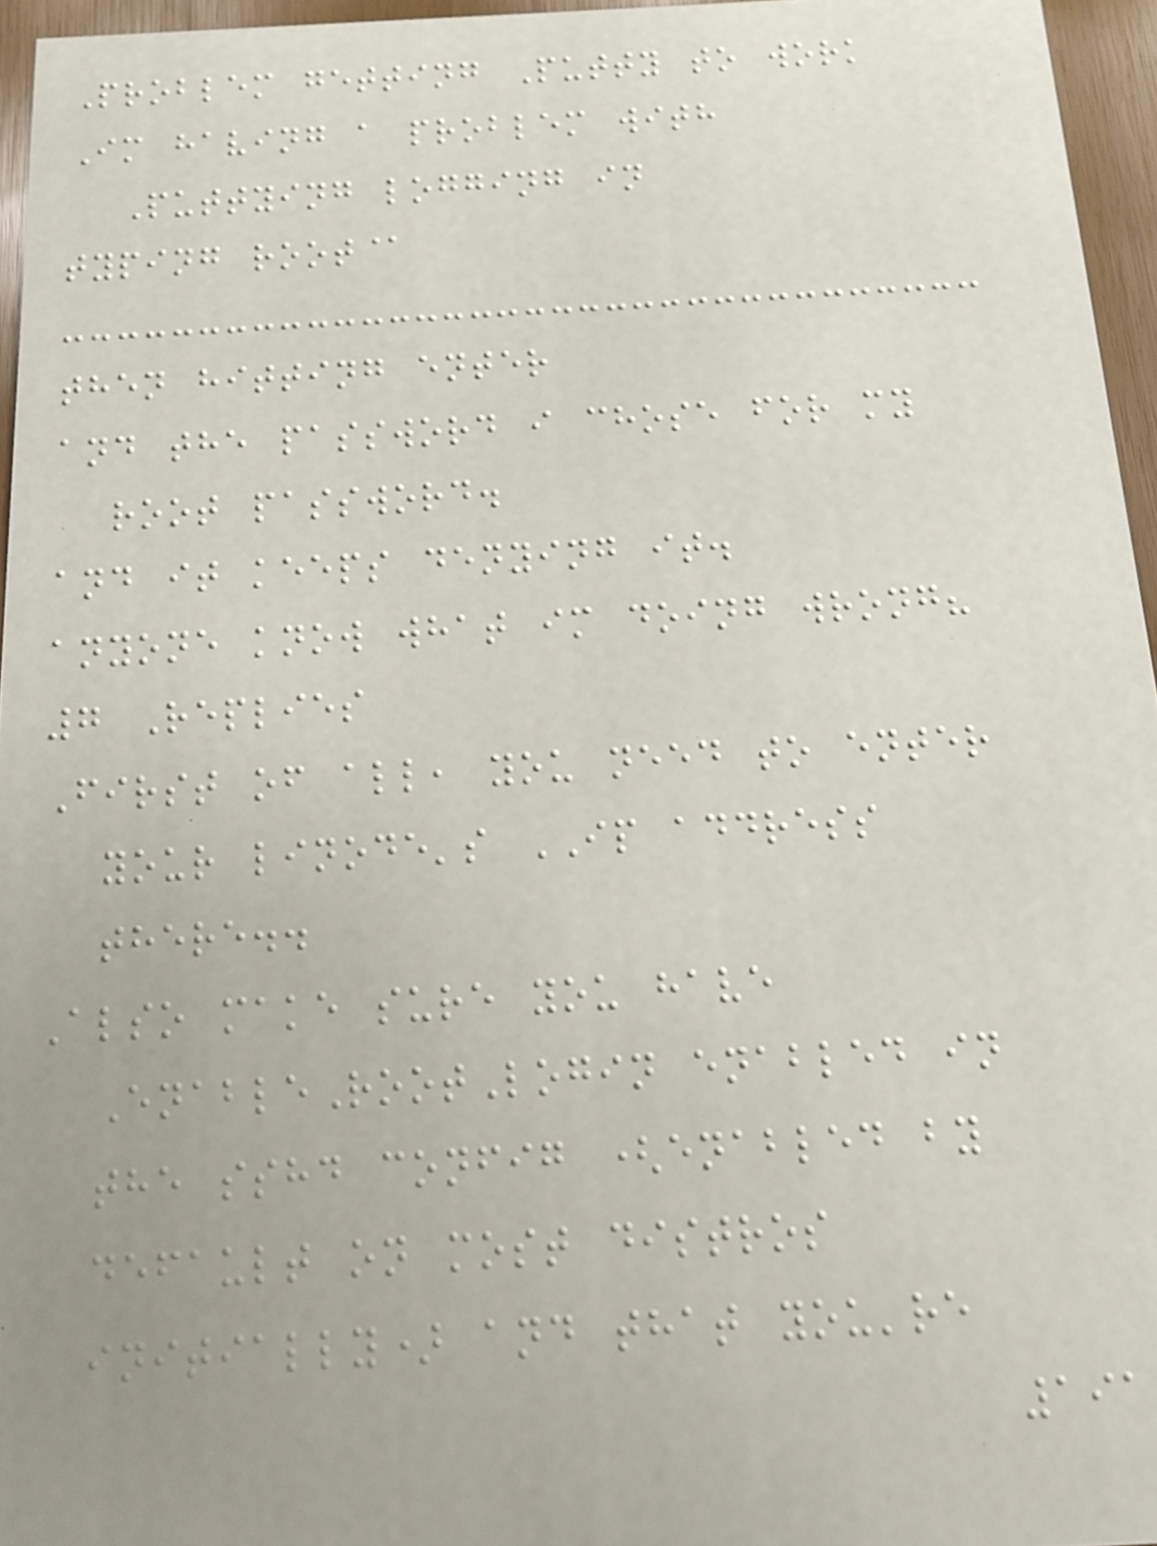Problem getting Putty to work
Im having a problem with
Puttying logging in
typing root@
then hitting enter
and the password i chose for my
root password.
and it keeps denying it.
anyone know what im doing wrong?
7 Replies
First of all, you need to enter
your linode's IP address
there..
Also make sure you have
EnableRootLogin enabled in
the sshd config (enabled by
default on most distros
initially) and that you're
191
